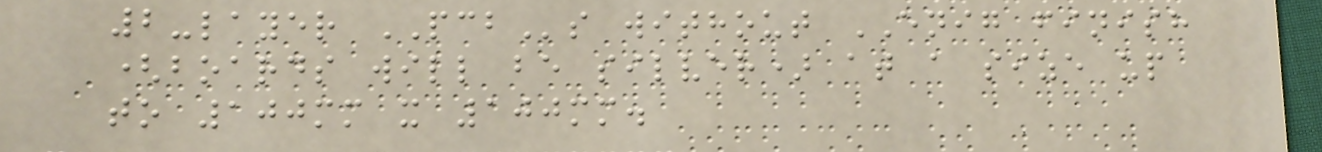2-layer PCBs without ENIG finish
(boards will be silver) at a size up
to 100mm x 100mm.
